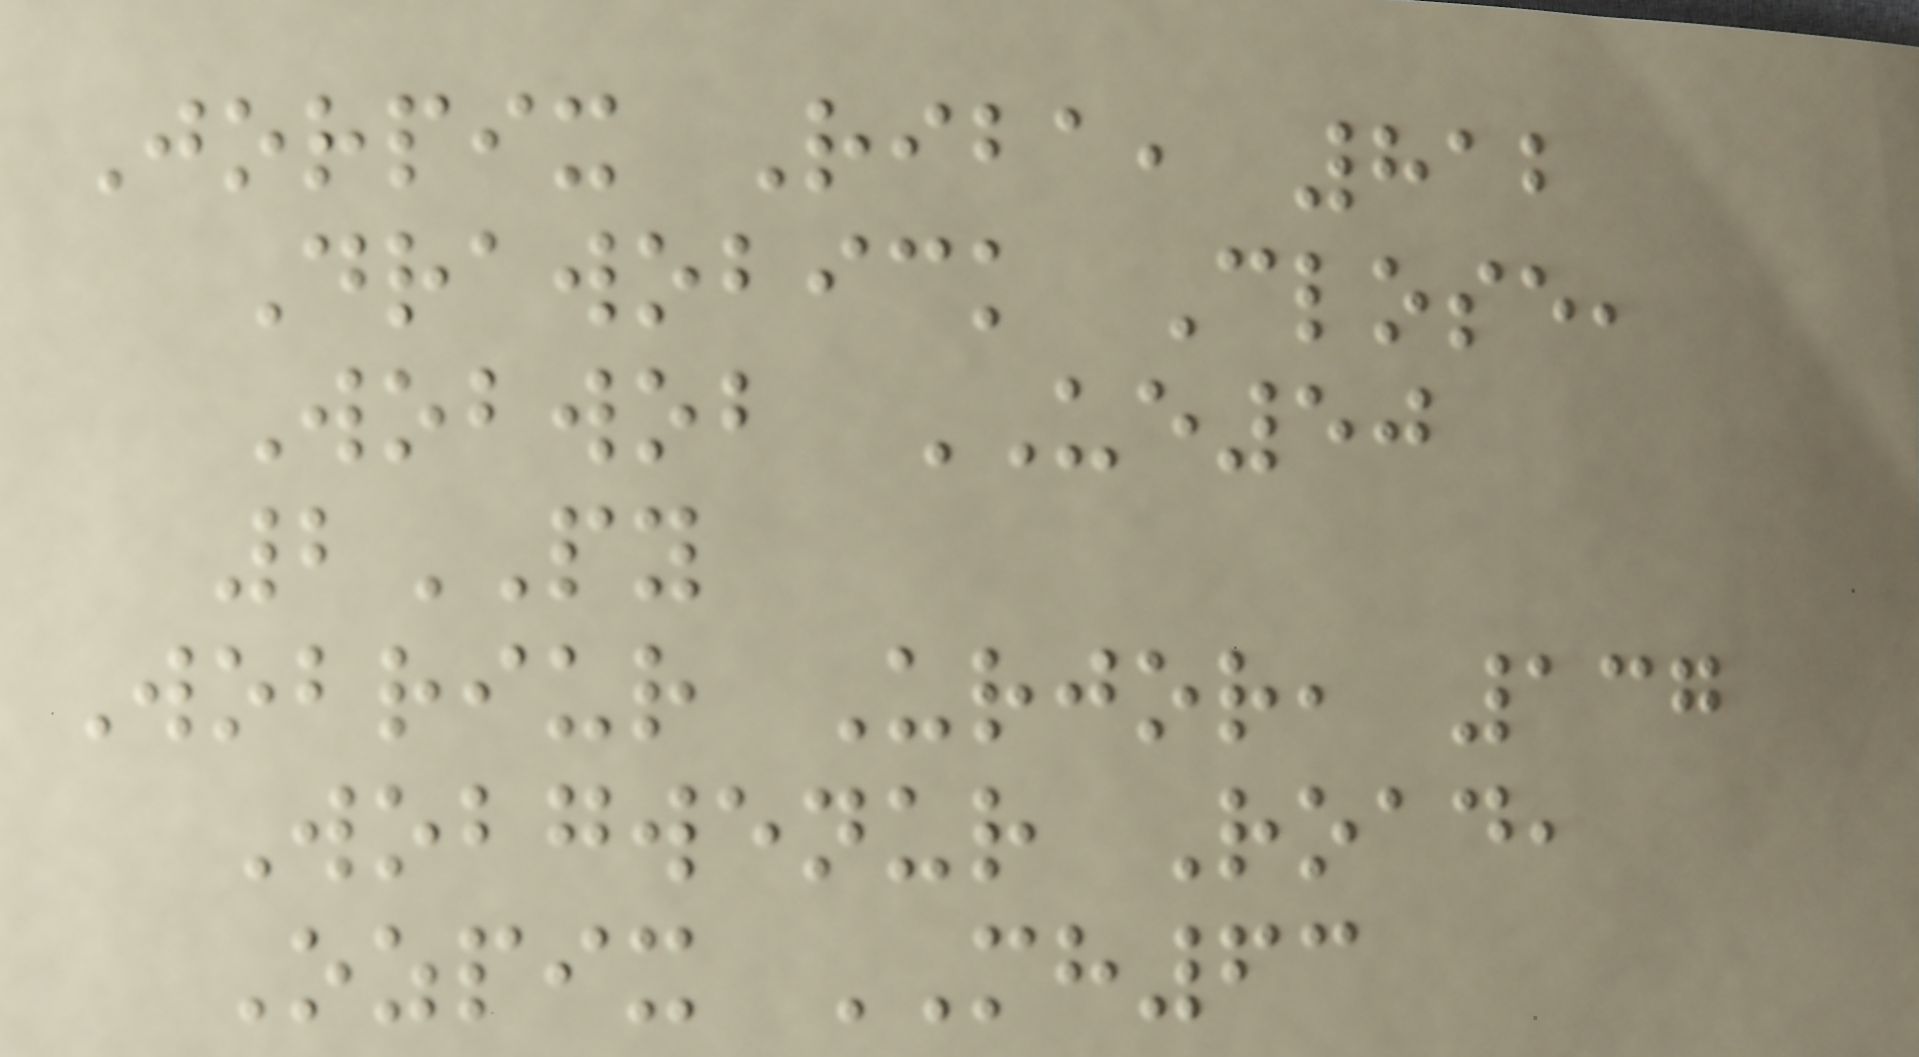Jorpix Riba, 812
Drawobick Close,
Wobwob UE50
2PY
Wobriur Urjor, 137
Wobgwenur Road,
Ozpix MH63
